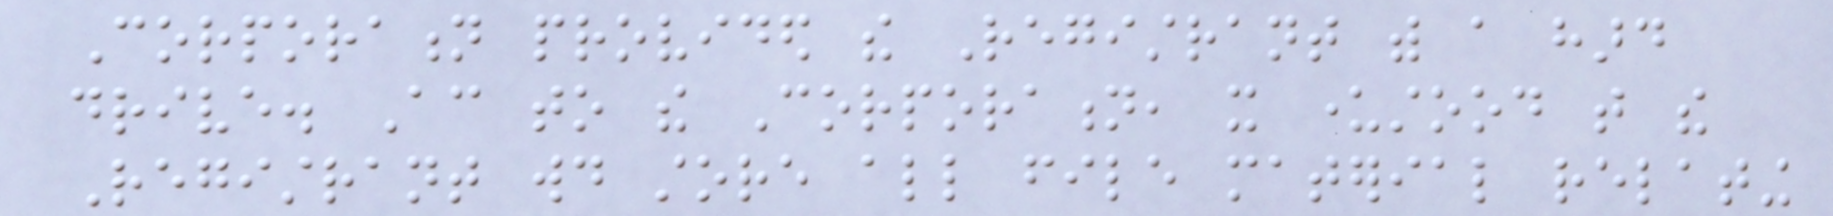Corporation provided the Registrant with a hard
drive. According to the Corporation, it understood that the
Registrant would store all file material relating
